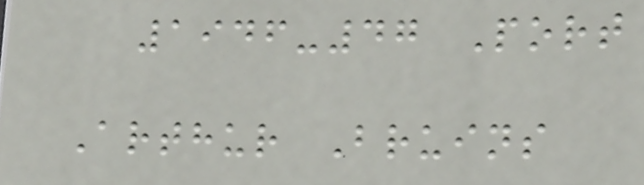1946-47 Port
Arthur Bruins
